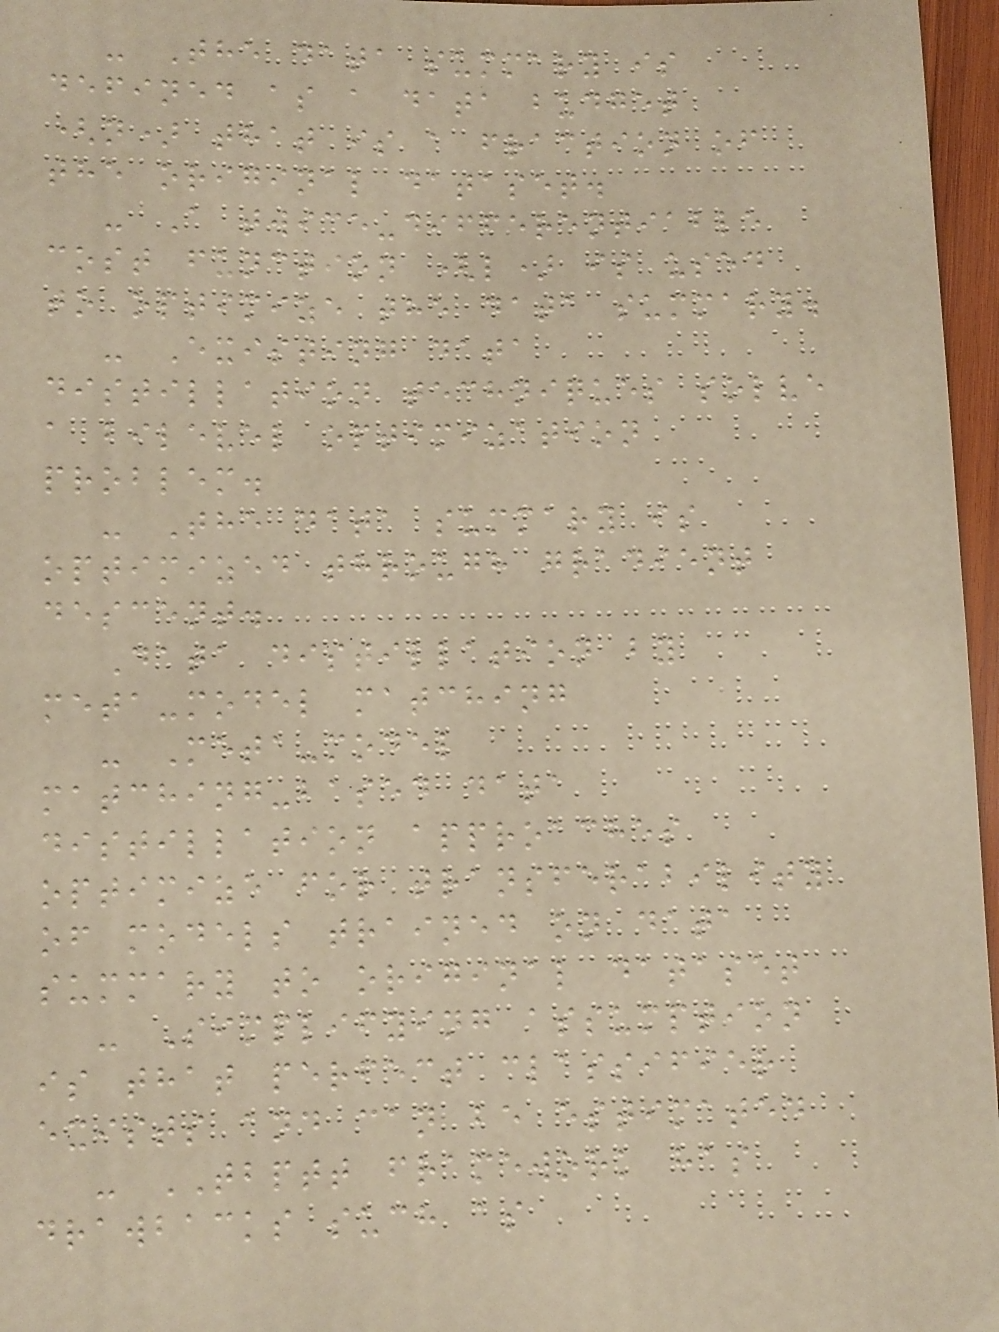- The data summary is
defined as a data budget
(n) that is a fraction of
the original dataset.
- A twice-differentiable
cost function (l) is used
to optimize the data summary.
- Existing data
distillation techniques solve
a bilevel optimization
problem.
- The data summary is
optimized through gradient
descent.
Data distillation by
meta-model matching
- Meta-model
matching-based data
distillation approaches
optimize for transferability
of models trained on data
summary to original dataset
- Simplifying assumption
is that perfect classifier
exists and can be estimated
- TBPTT framework has
drawbacks such as
